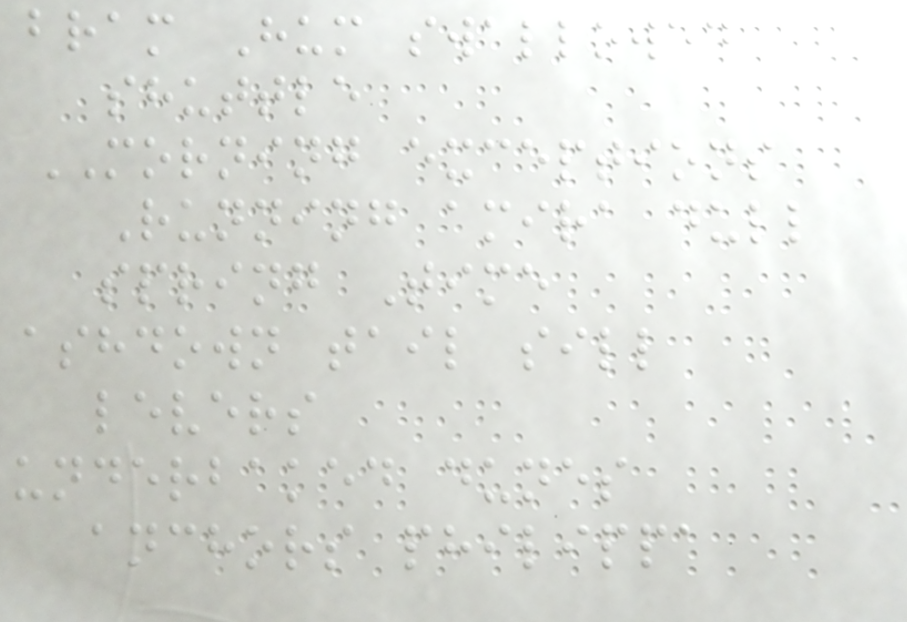bram Hum swallowed
shuttle
MORNING exceptions
Running amira dull
spring Time
ashdown tail sill
levers
underbaked dunes
anchors philippa
